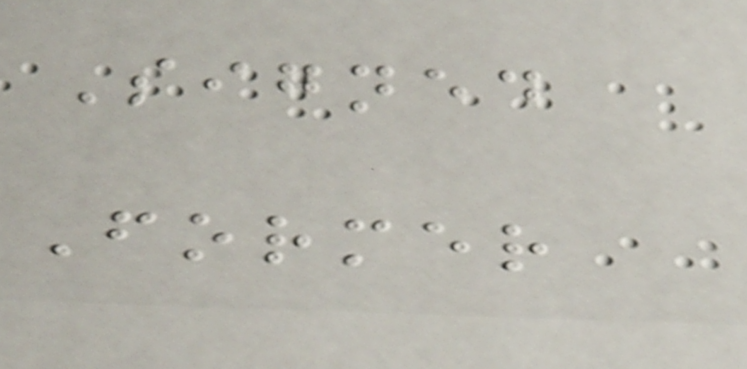Signed
Former
